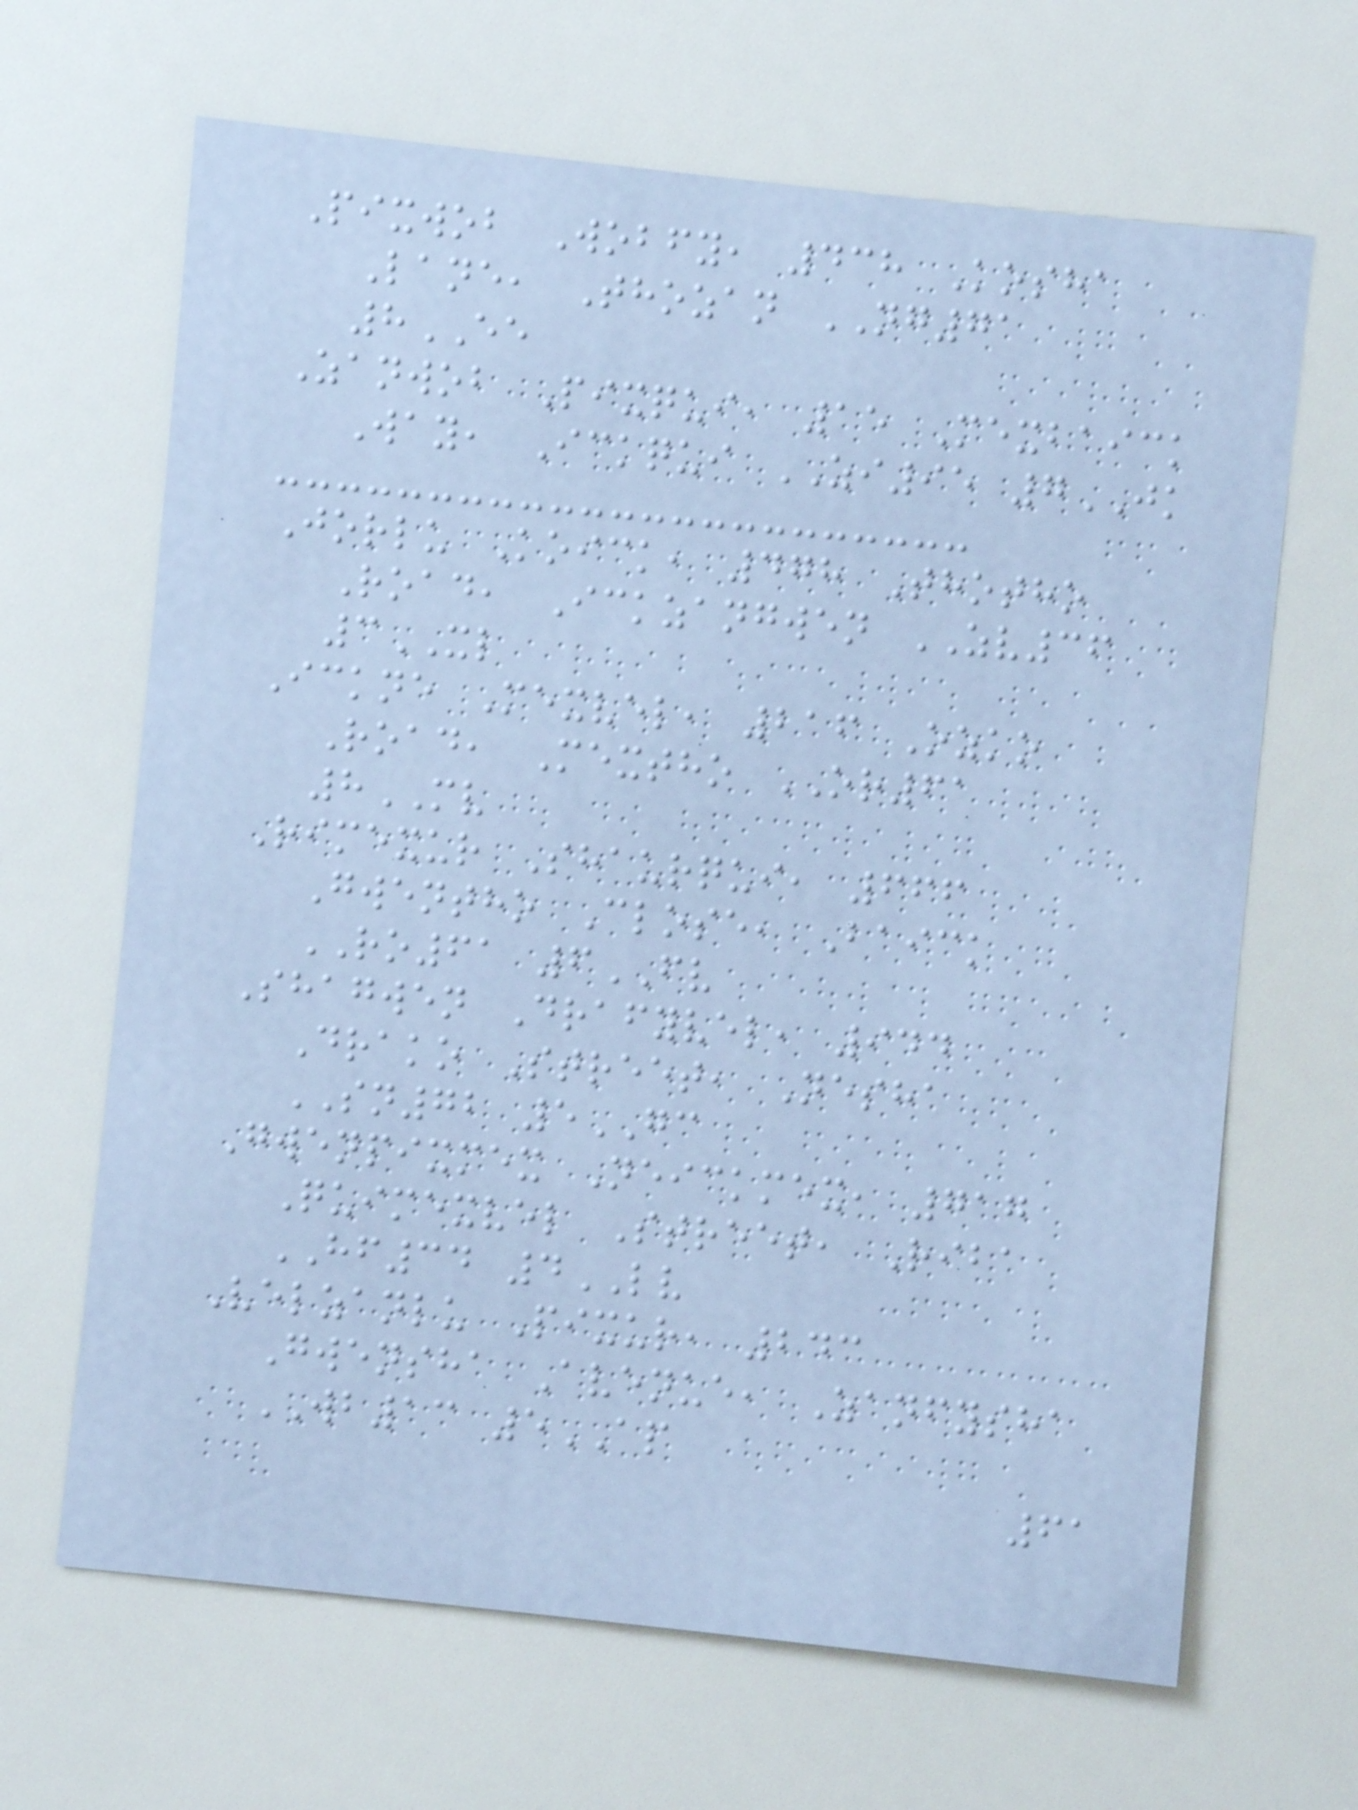Pixwob Wobfy, 438 Kosha
Lane, Thozan NG71
8EE
Zanwob Pixqui, 15 Mexbaick
Way, Ickqui ZI95 7JK
Jorlu Koick, 478 Thotho
Road, Ickzangwen ZV36
3XL
Ickne Mexvel, 216 Ozko
Road, Mextho OR61
8MV
Rimexur Shaurqui, 666
Gwentho Close, Baick
RO61 6FV
Shagwen Drafyvel, 944
Drako Street, Nesha
SN72 5GC
Gwenpixmex Neickmex, 717
Quimexvel Street, Riba
HF34 4LV
Velzanlu Pixur, 243
Gwensha Avenue, Zanfysha
WB13 5AP
61
